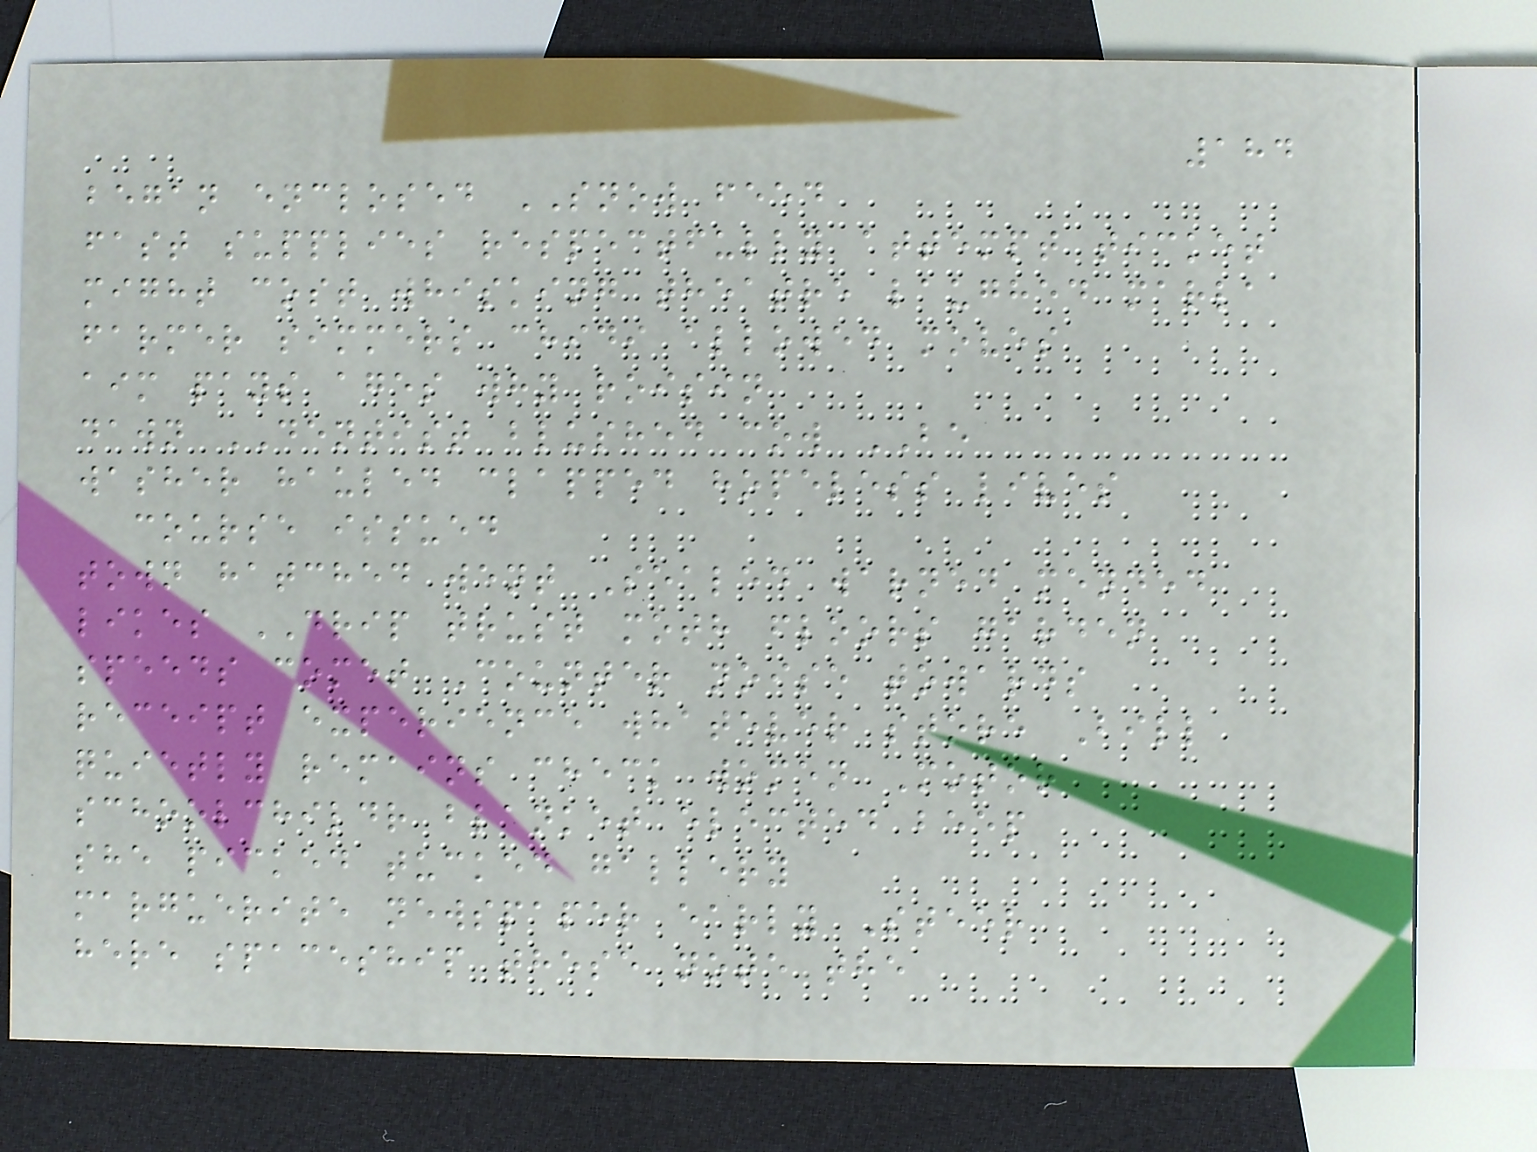184
began enclosed SNOW feed
fast supplies respectfully attempt ticket
might cost whisking theatre laughed marla
farmer simmers chidi allowed moves
aim pays ages why roisin
dawn DENTIST blushed cow BE
washer hauled clapped hopeless lives
course issued
town hatched went Sealed warned mended
likes DRIP trust moth floors garden
speeds comet Counter noise towards
receipt experience whatever store Bill
quietly remains check women Motor
schoolchildr blanket elected beep
she picked tucked gallery
marguerite newspaper early Steer
here spaceship these note the
